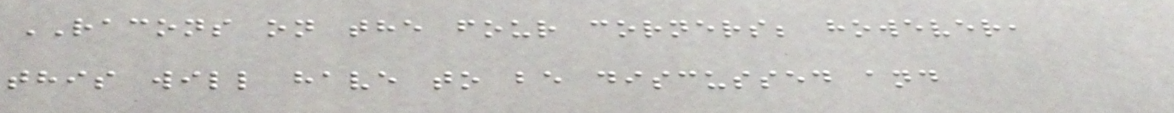RACONS on the four corners; however,
this will have to be discussed and
